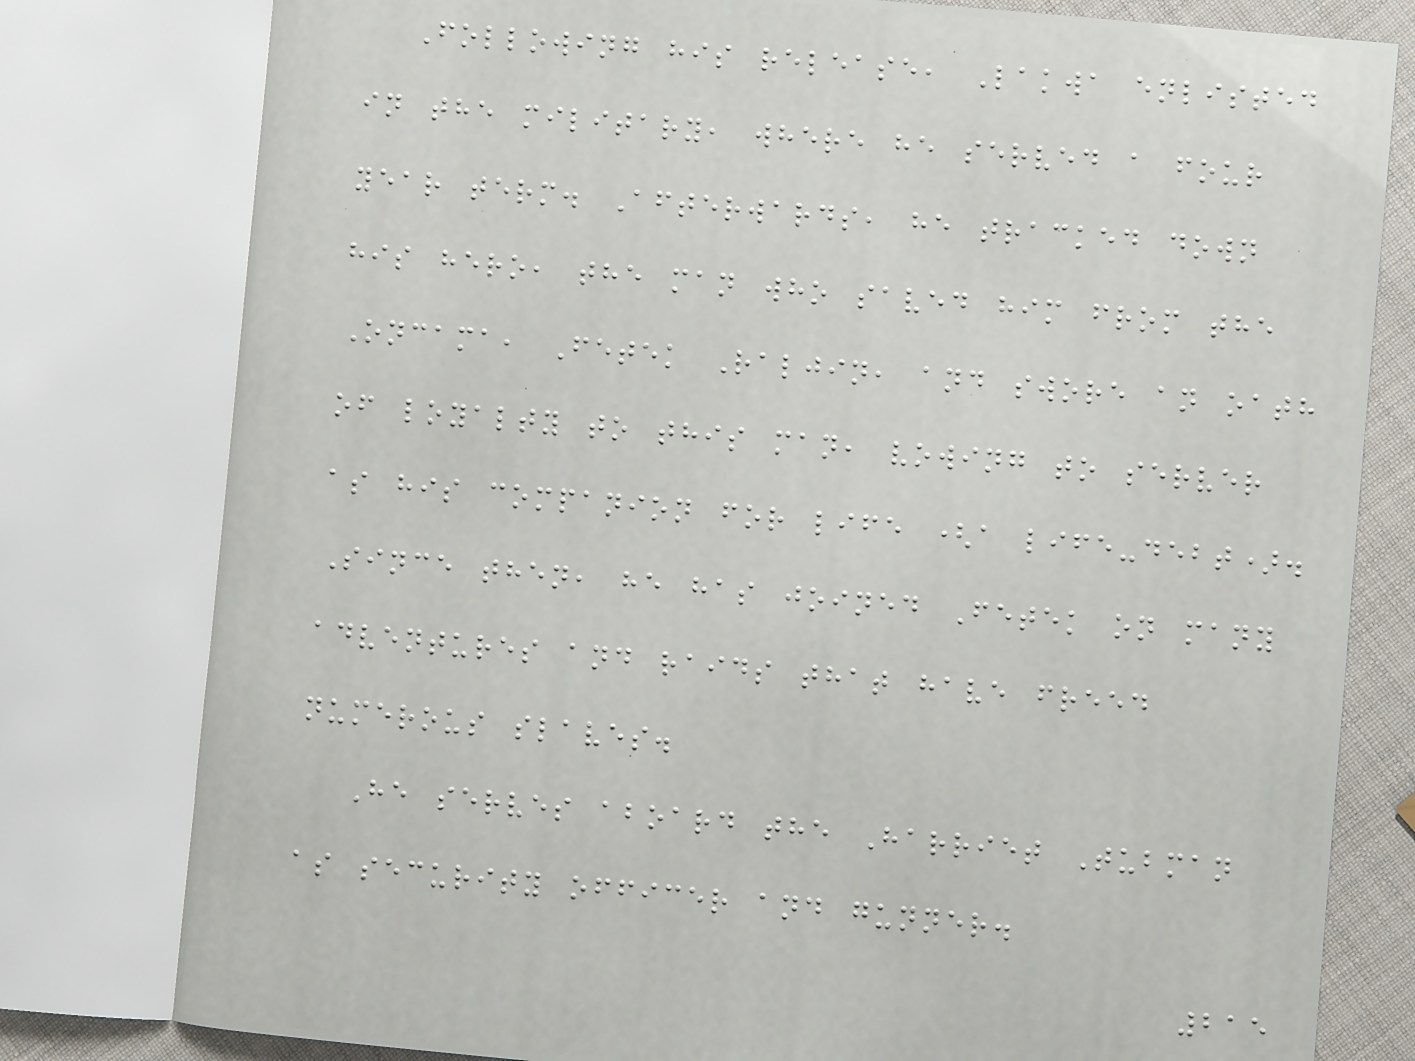Following his release, Lakwa enlisted
in the military, where he served a four
year term. Afterwards, he tracked down
his hero, the man who saved him from the
Oncama, Fetek Raljin, and swore an oath
of loyalty to this man, vowing to server
as his companion for life (a life-debt).
Since then, he has joined Fetek on many
adventures and raids that have freed
numerous slaves.
He serves aboard the Harriet Tubman
as security officer and gunner.
215
